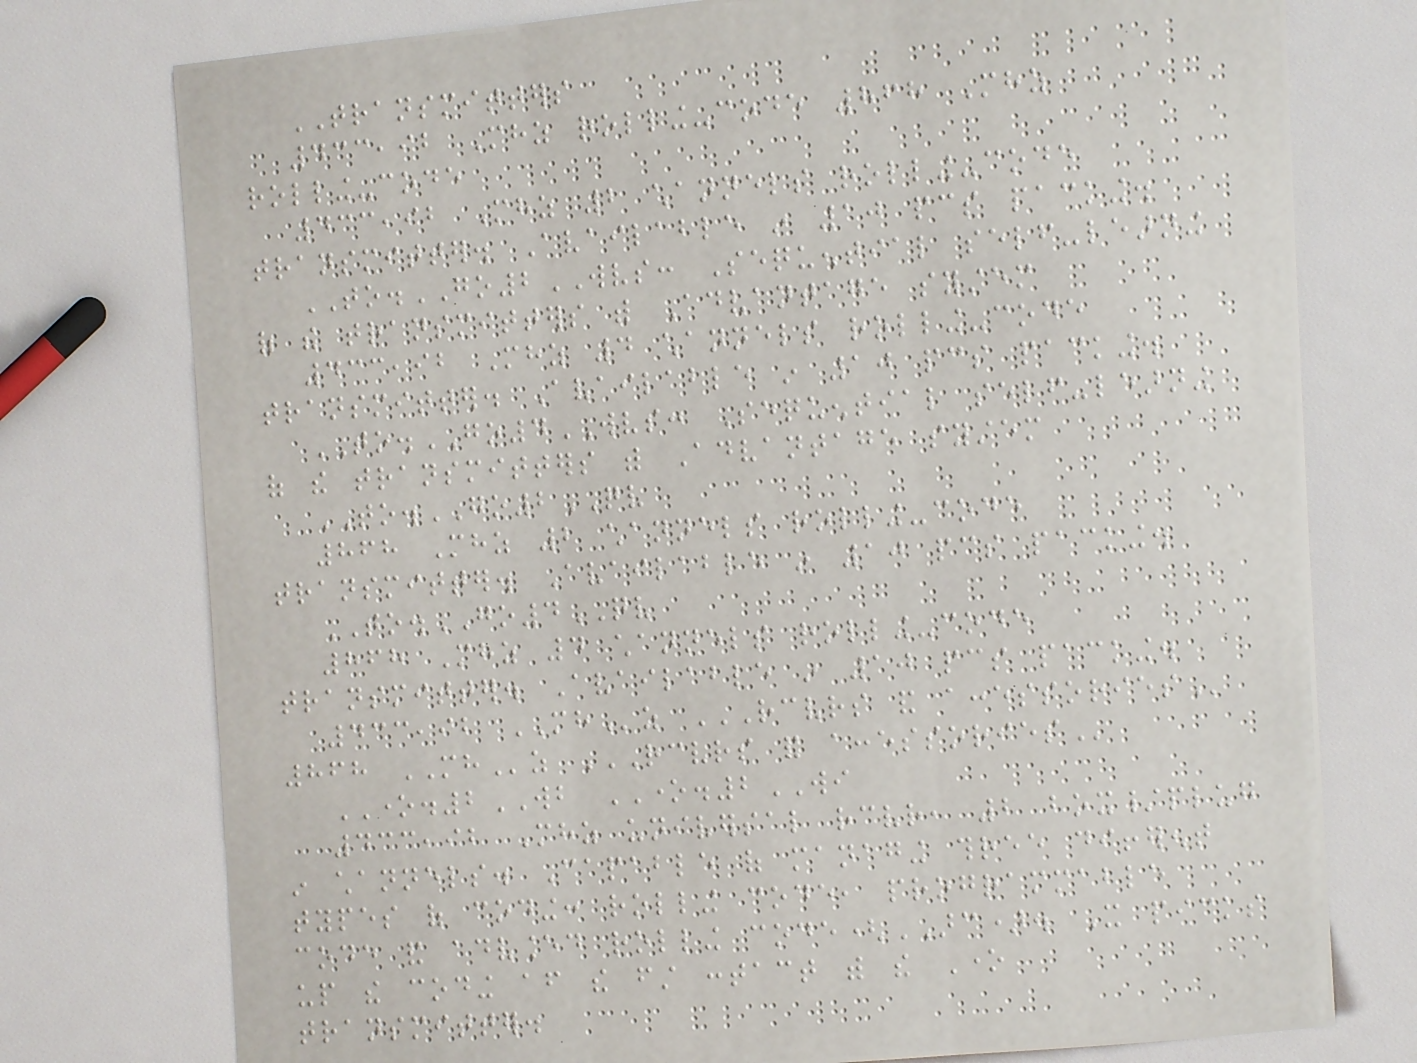TRANSMITTERS
433,92 Mhz rolling-code 868 Mhz
rolling-code
433,92 Mhz 2 channels rolling-code
transmitter. Available in 10 pcs packing.
TO.GO2WVS: Sequential self-learning
of the transmitters with Advantage system
433,92 Mhz 4 channels rolling-code
transmitter. Available in 10 pcs packing.
TO.GO4WVS: Sequential self-learning
of the transmitters with Advantage system
TO.GO2QV
868 Mhz 2 channels rolling-code
transmitter. Available in 10 pcs packing.
TO.GO4QV
868 Mhz 4 channels rolling-code
transmitter. Available in 10 pcs packing.
433,92 MHz RECEIVERS AND ACCESSORIES
868 MHz RECEIVERS AND ACCESSORIES
ONE.2WB ONE.2WI
433,92 Mhz universal receiver, 2 box/plug
in channels. Capable of managing three different
types of coding: rolling code, programmable
code and advanced rolling code(ARC). It picks
up the coding after the first contact with the One
transmitter.
